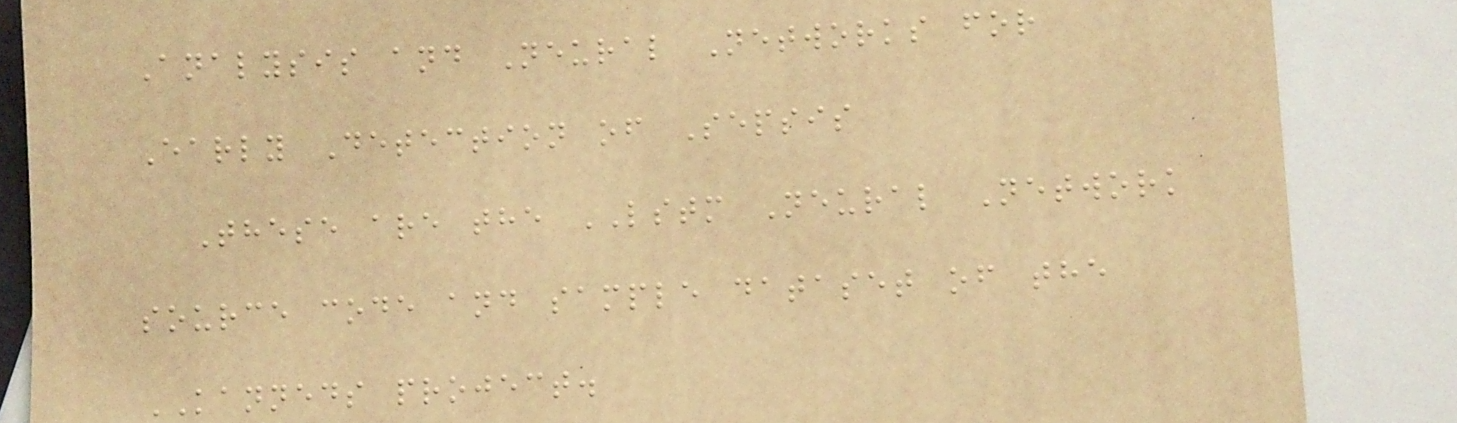Analysis and Neural Networks for
Early Detection of Sepsis
These are the LSTM Neural Network
source code and sample dataset of the
KANNEDS project.
